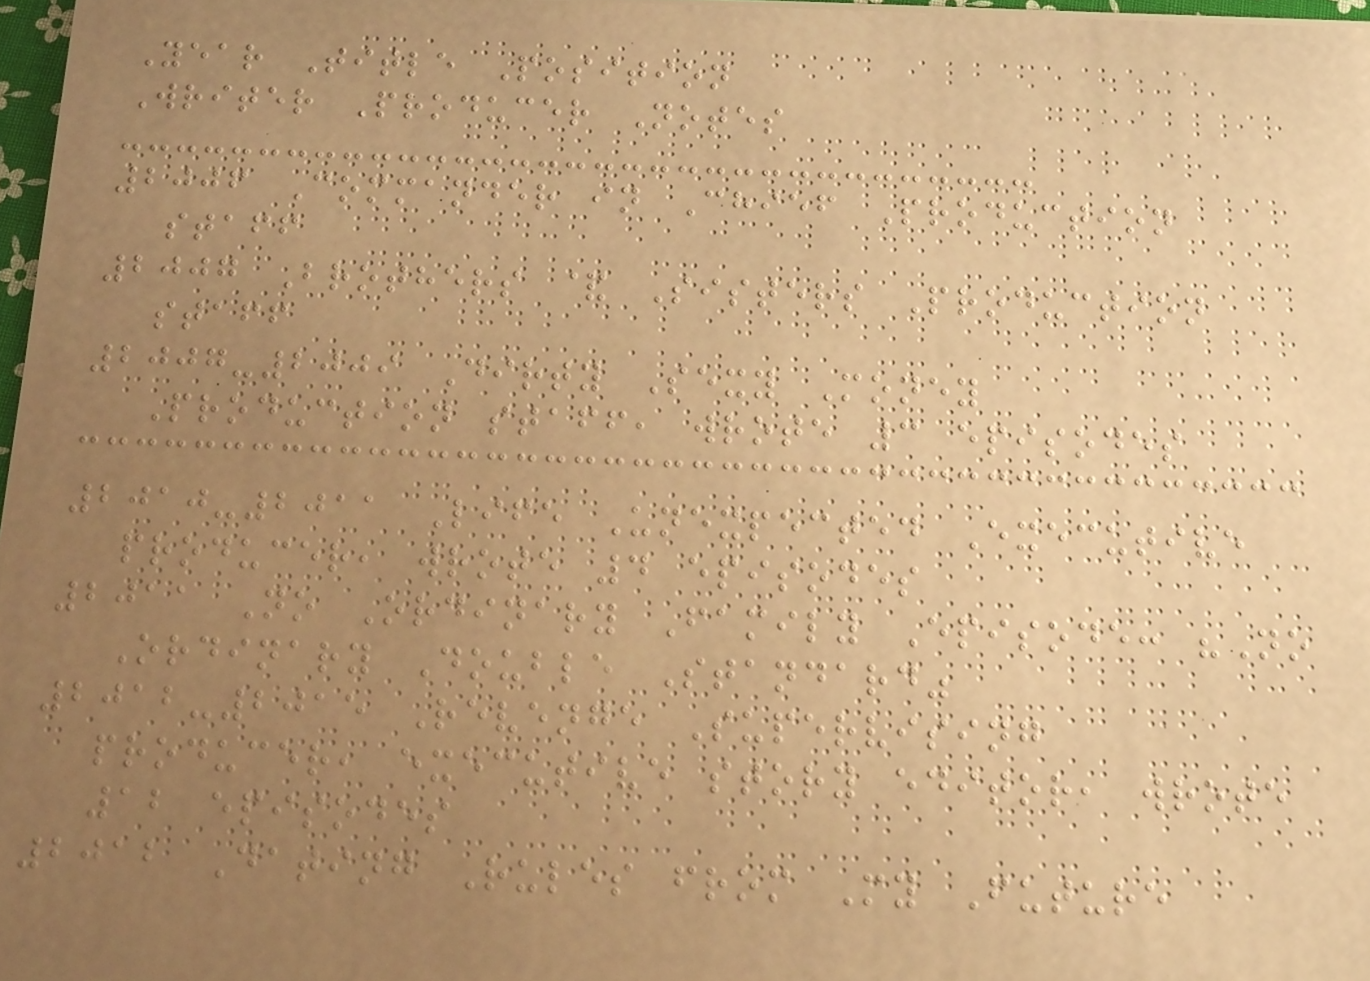Year Title Position
Writer Producer Notes
2006 Commander in Chief Production
staff
2007 Brothers & Sisters Production
staff
2007-2009 Dirty Sexy Money
Production staff, wrote 3 episodes
2010-2011 Life Unexpected Executive
producer, wrote 4 episodes
2011 No Ordinary Family Episode: "No
Ordinary Double Standard"
2012-2015 Revenge Supervising
producer, executive story editor, wrote
12 episodes
2012 Dating Rules from My Future
